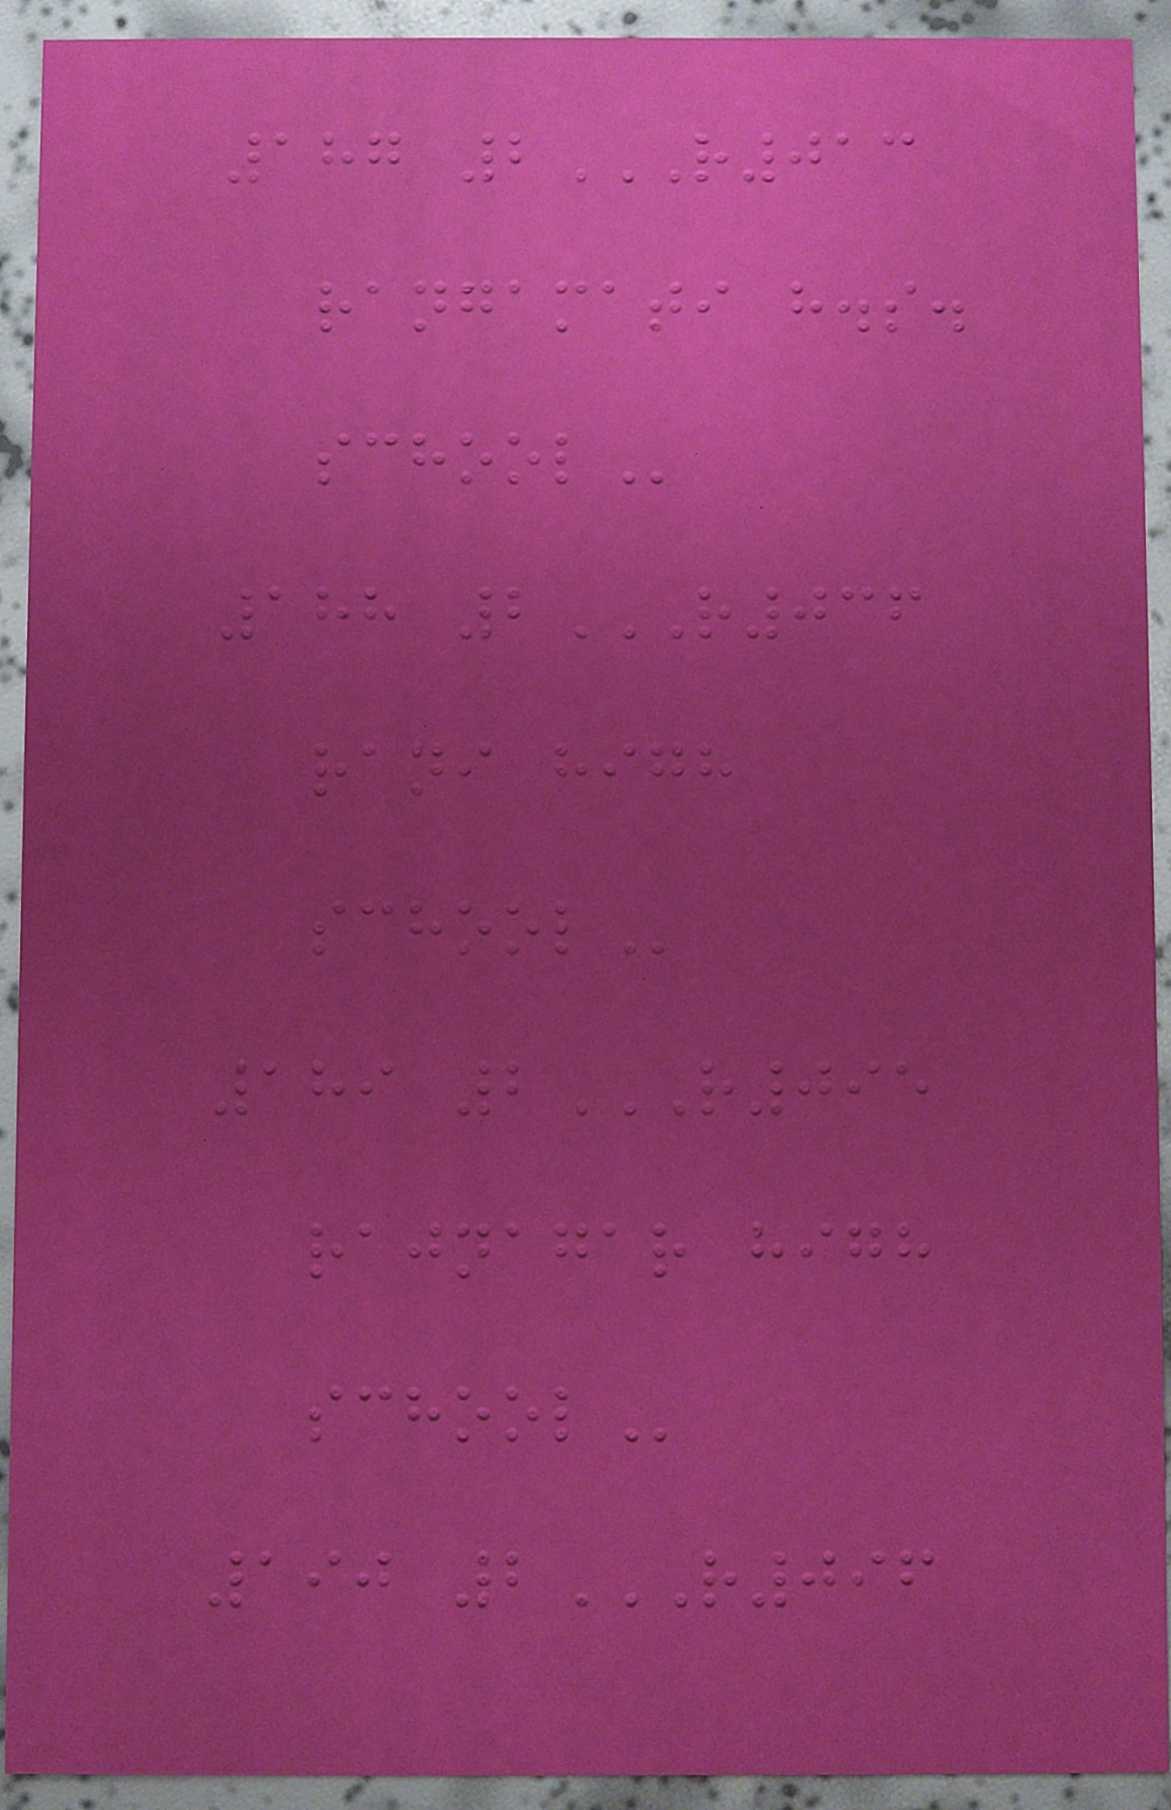187 2R013
RANGAMATI H.S.
SCHOOL
188 2R036
RANI HIGH
SCHOOL
189 2R095
RAJNAGAR HIGH
SCHOOL
190 2R096
